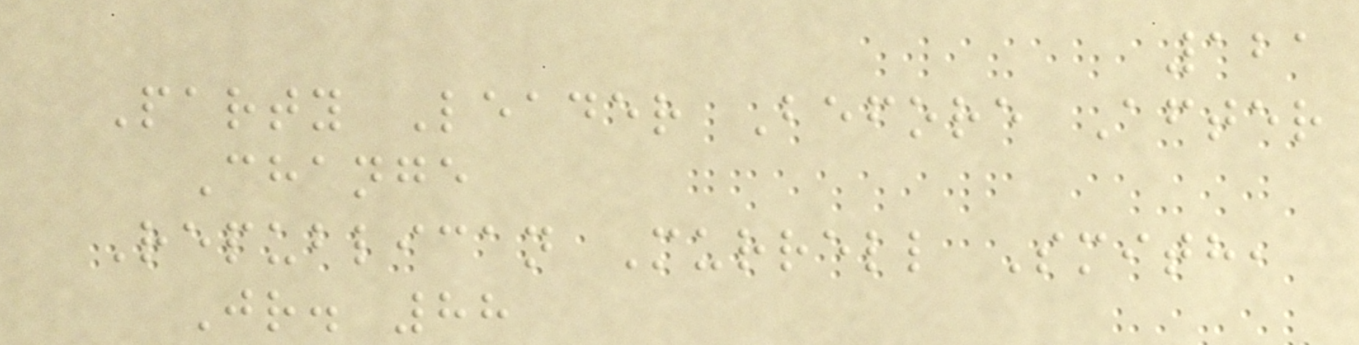121
Party Leader Before After
Change
Republican Murrell Smith,
Jr. 88
